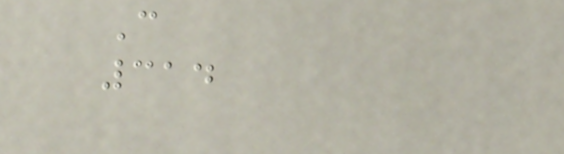C
314
